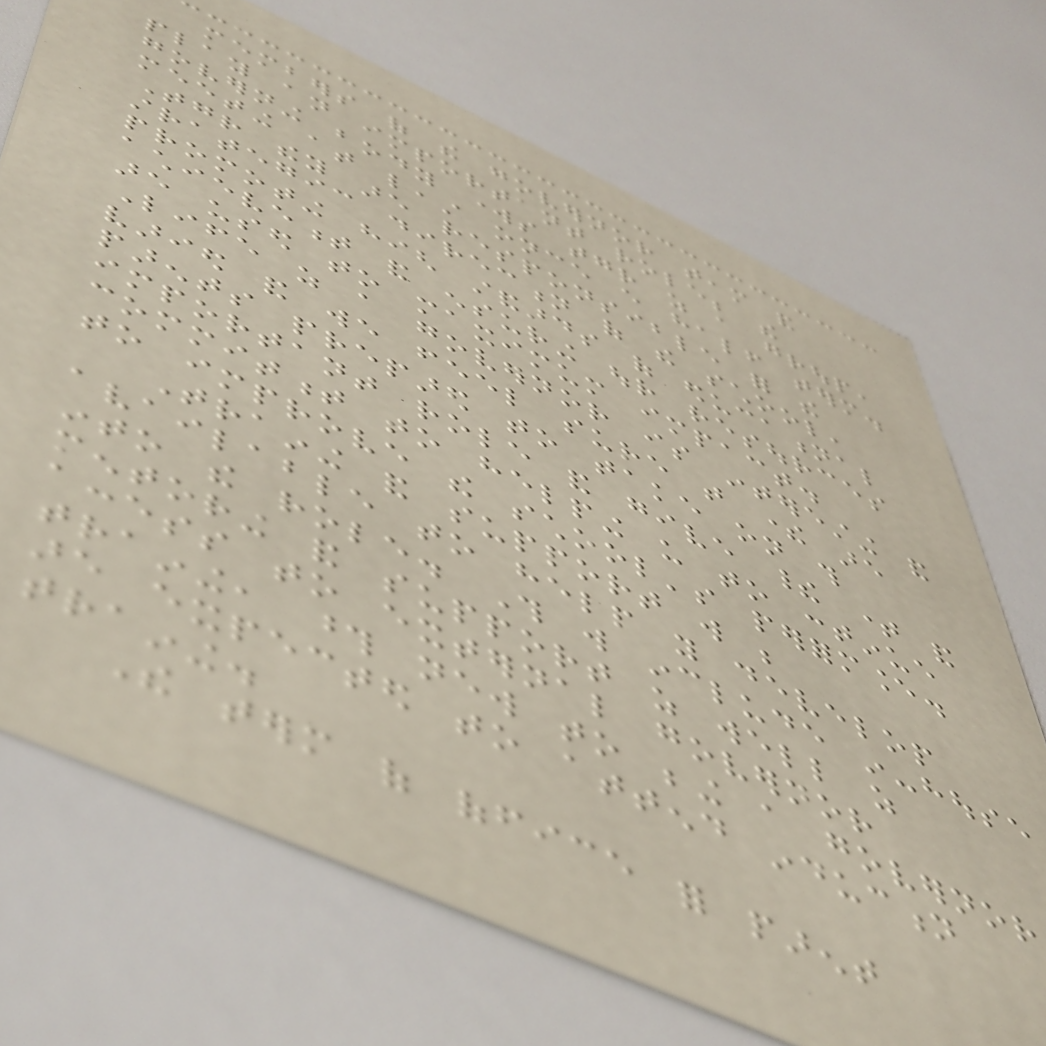members of the governor team and
play an important role; the
governing body works together as a group,
meeting at least once every half term.
Together they are responsible for the
strategic direction of the school,
promoting high standards of educational
achievement and ensuring our resources
are used to maximum impact.
Life as a governor is interesting and
varied and we feel sure that there are
parents prepared to take on this
important role and give their time and
commitment to helping us to continue
to improve the school's performance.
Training and support will be
available to help you develop
into the role. This will include in-house
mentoring and support as well as
access to external governor
training, those new to being a governor
are expected to attend induction
training.
The term of office for parent
